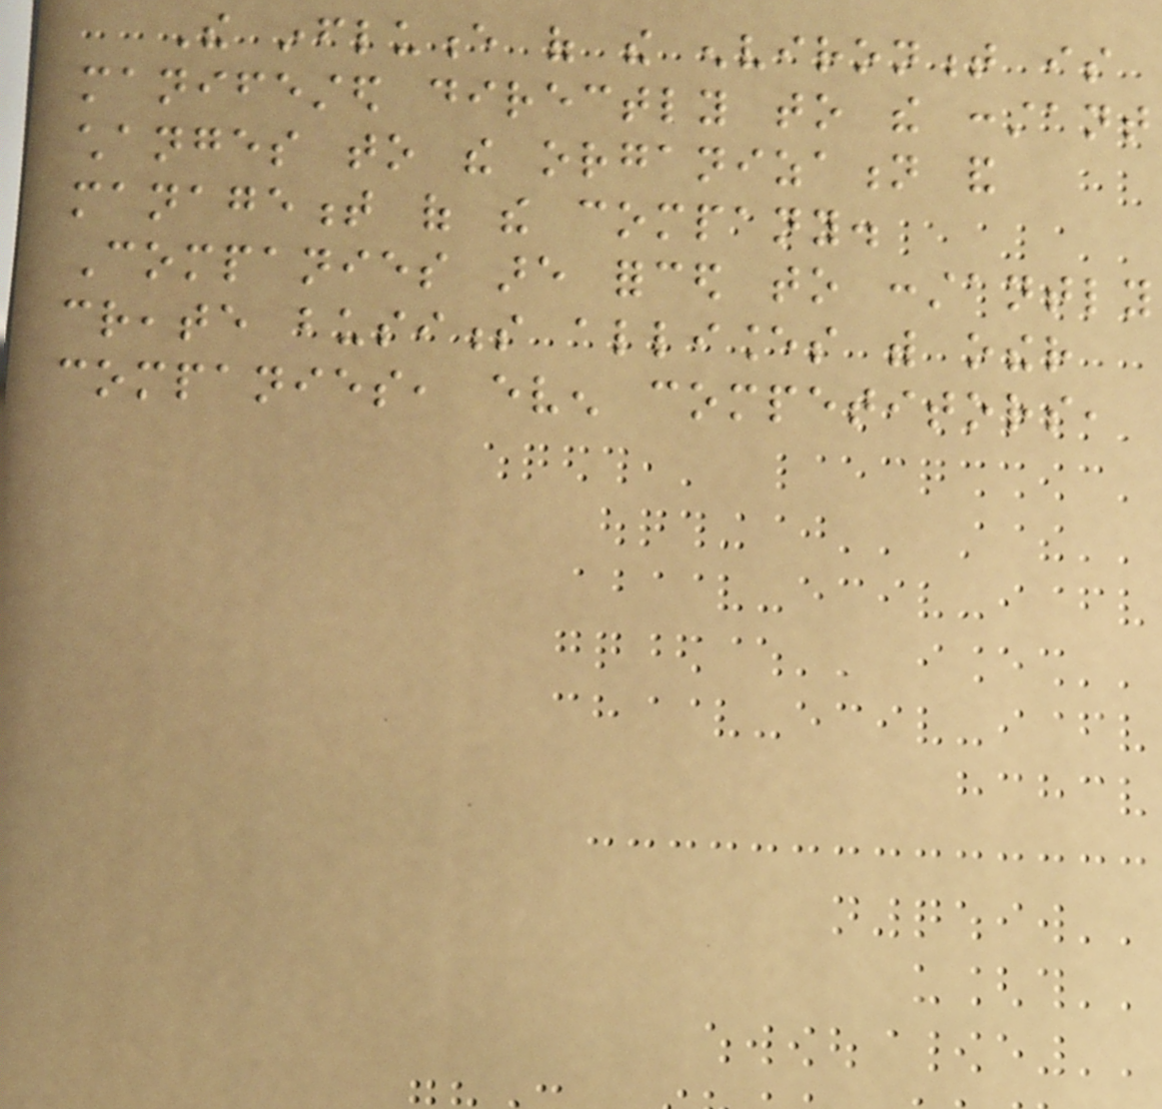The influence of the environment is
manifested directly to the constant
changes to the organization and
management of the company.
Companies are forced to constantly
create business alliances with other
companies, even competitors,
